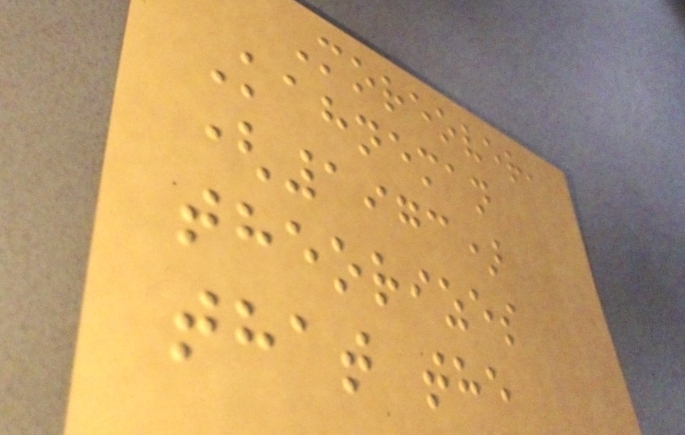Moreover,
Kahneman
(1973)
theorizes
that the
